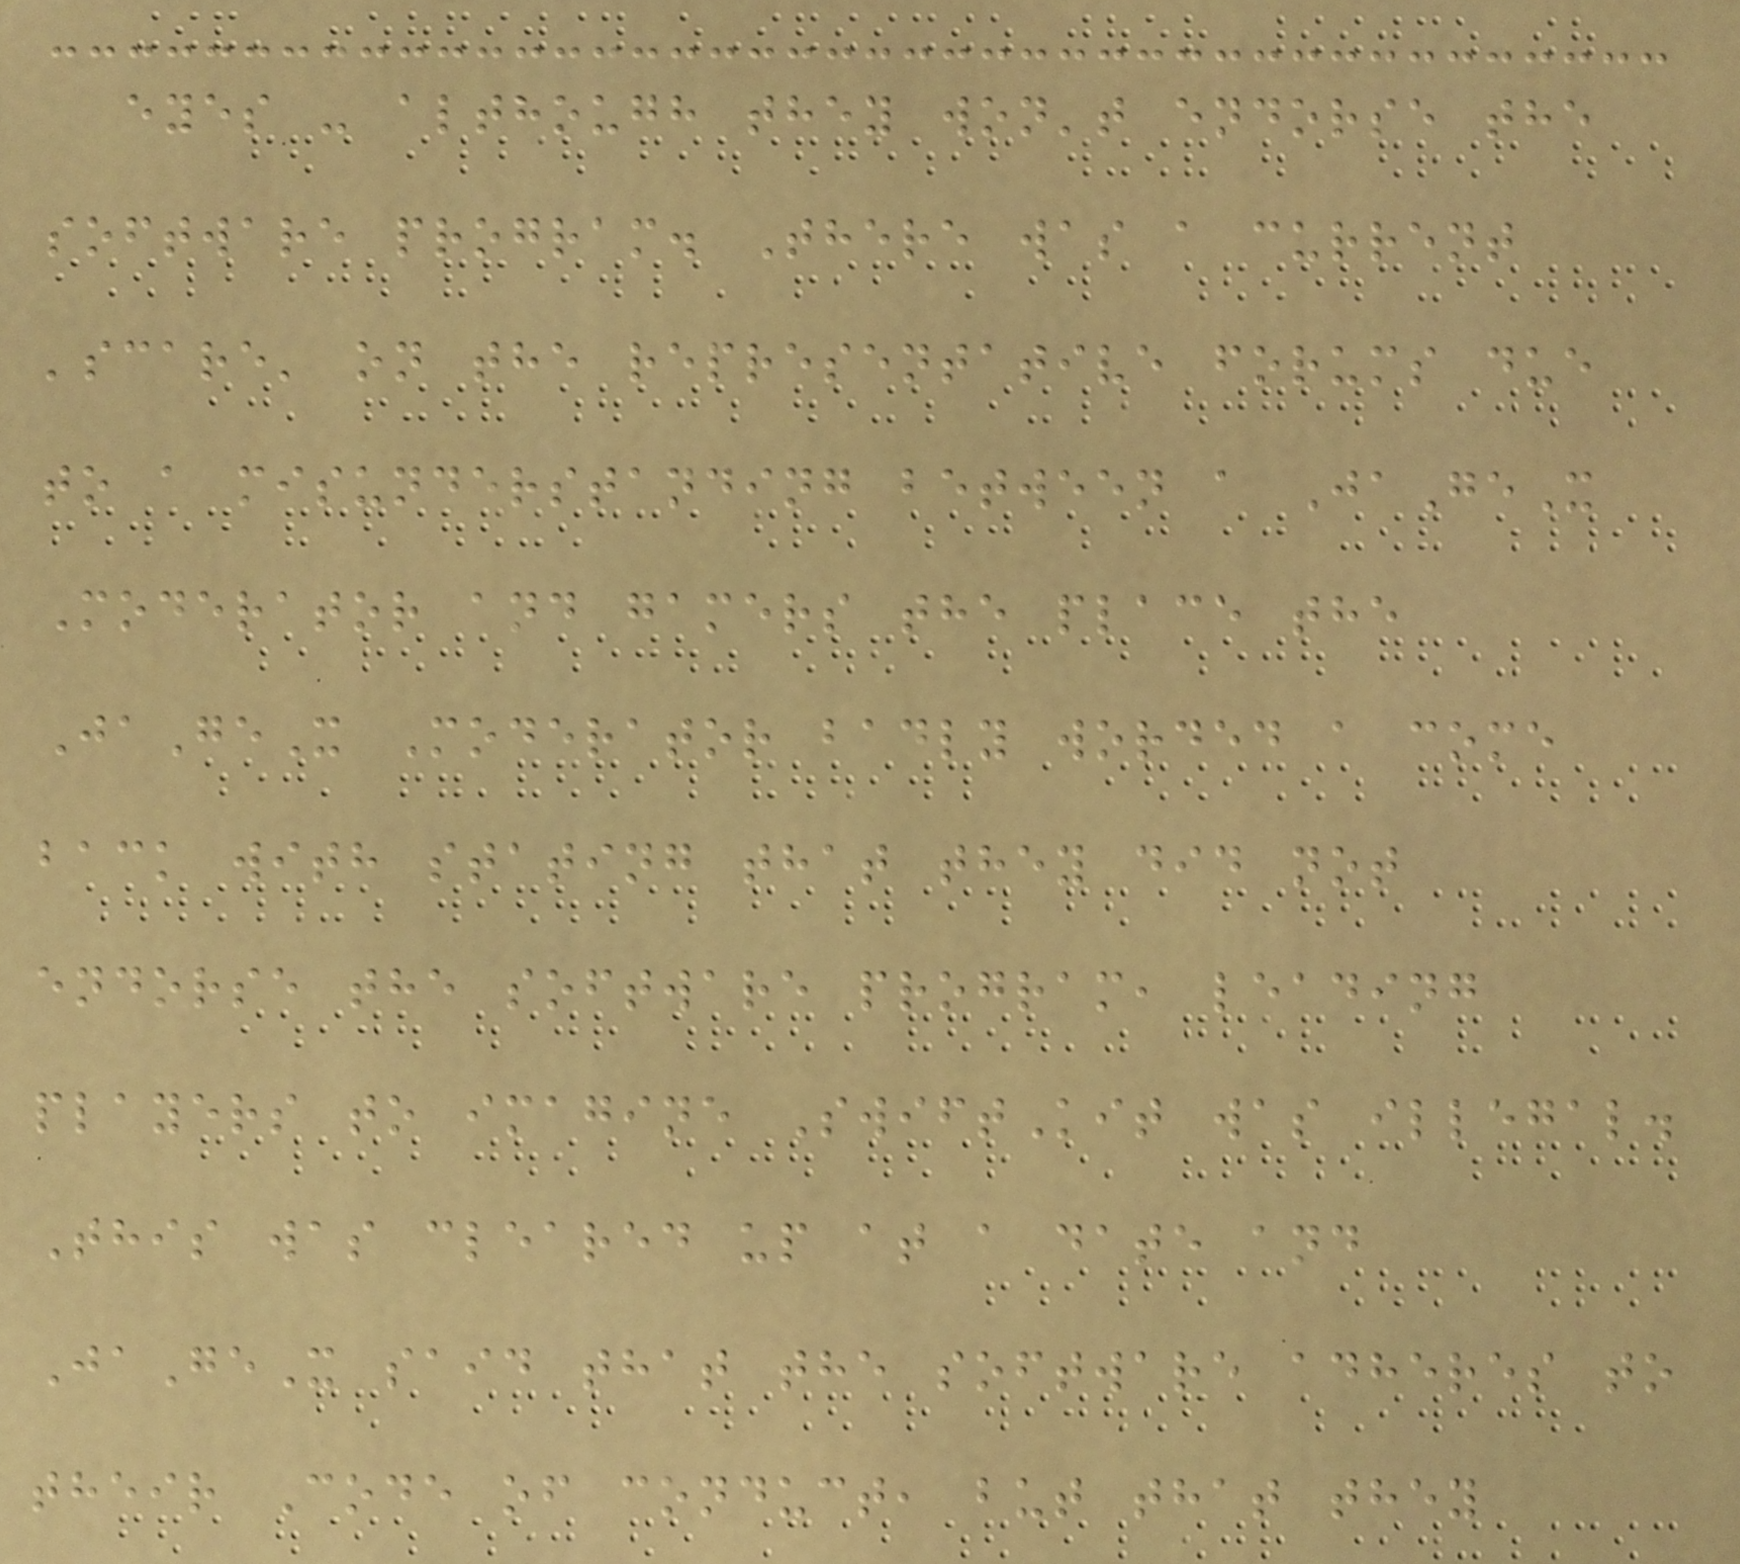eyes - although they won't endorse the
software program. There was a current
'scare' on the representative forums due
to a misunderstanding between a JaGeX
Moderator and gamers the place the
JaGeX Moderator badly worded a come
back with stating that they did not
endorse the software program, leading
players to imagine SwiftKit was illegal.
This was cleared up at a date and
JaGeX said that the software adheres to
their Code of conduct, but that they
